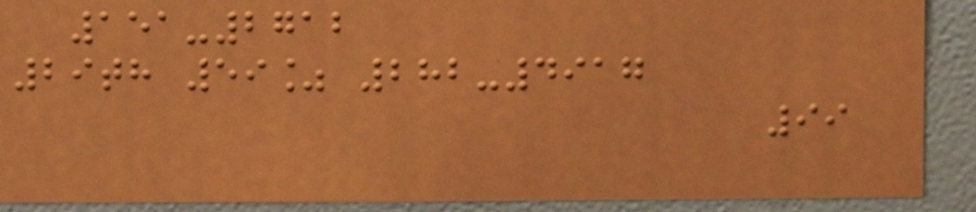151-2712
29th 59% 282-4917
99
